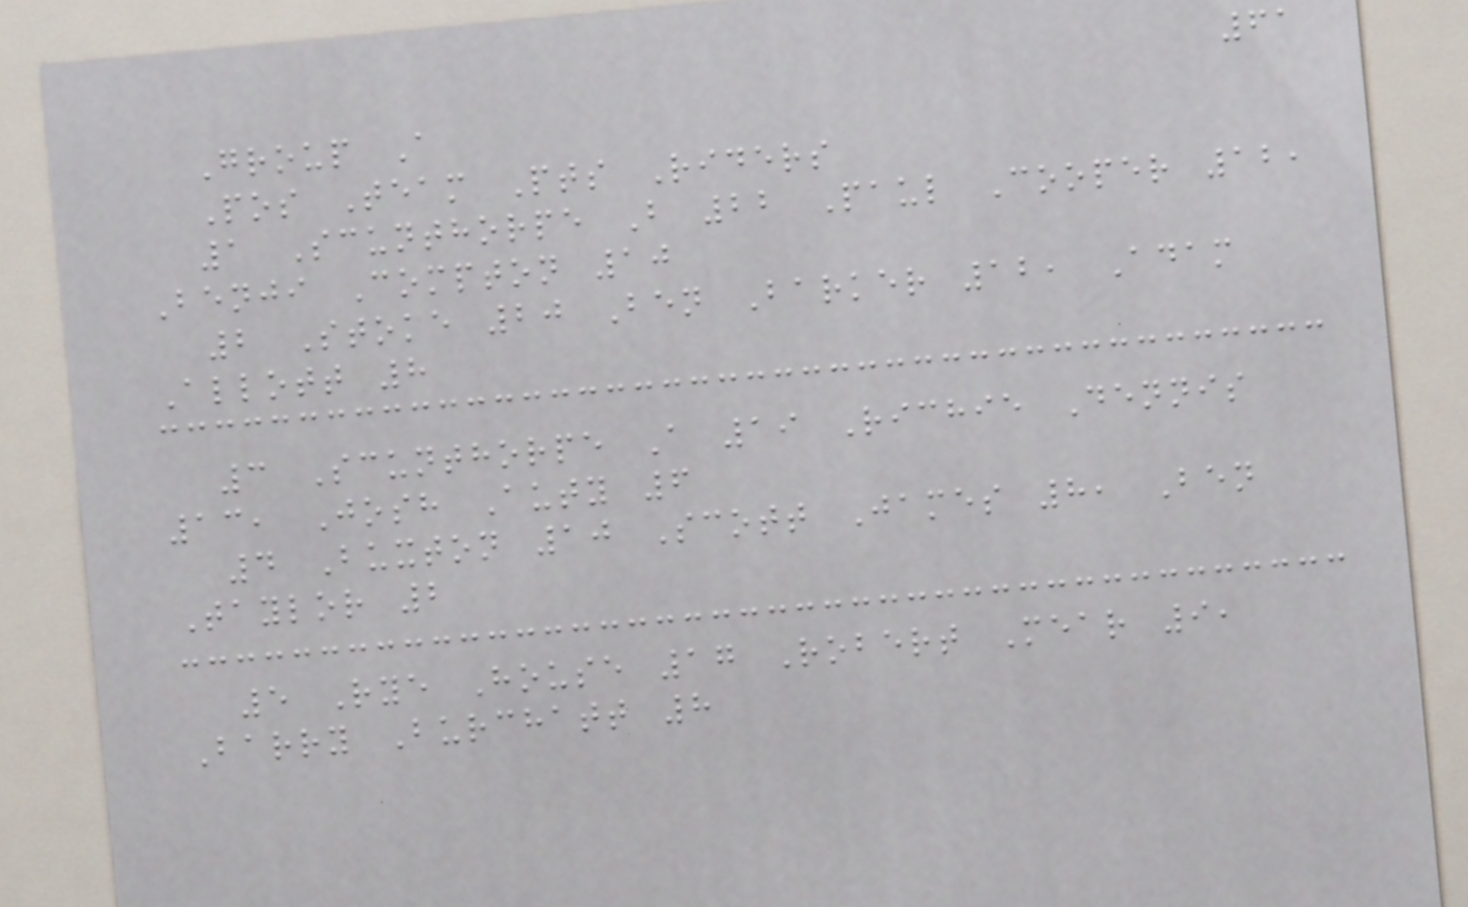61
Group A
Pos Team Pts Riders
1 Scunthorpe B 22 Paul Cooper 12,
Benji Compton 10
2 Stoke 20 Ben Barker 12, Adam
Allott 8
3 Scunthorpe A 19 Richie Dennis
13, Josh Auty 6
4 Buxton 10 Scott James 8, Ben
Taylor 2
5 Rye House 17 Robert Mear 9,
Barry Burchatt 8
